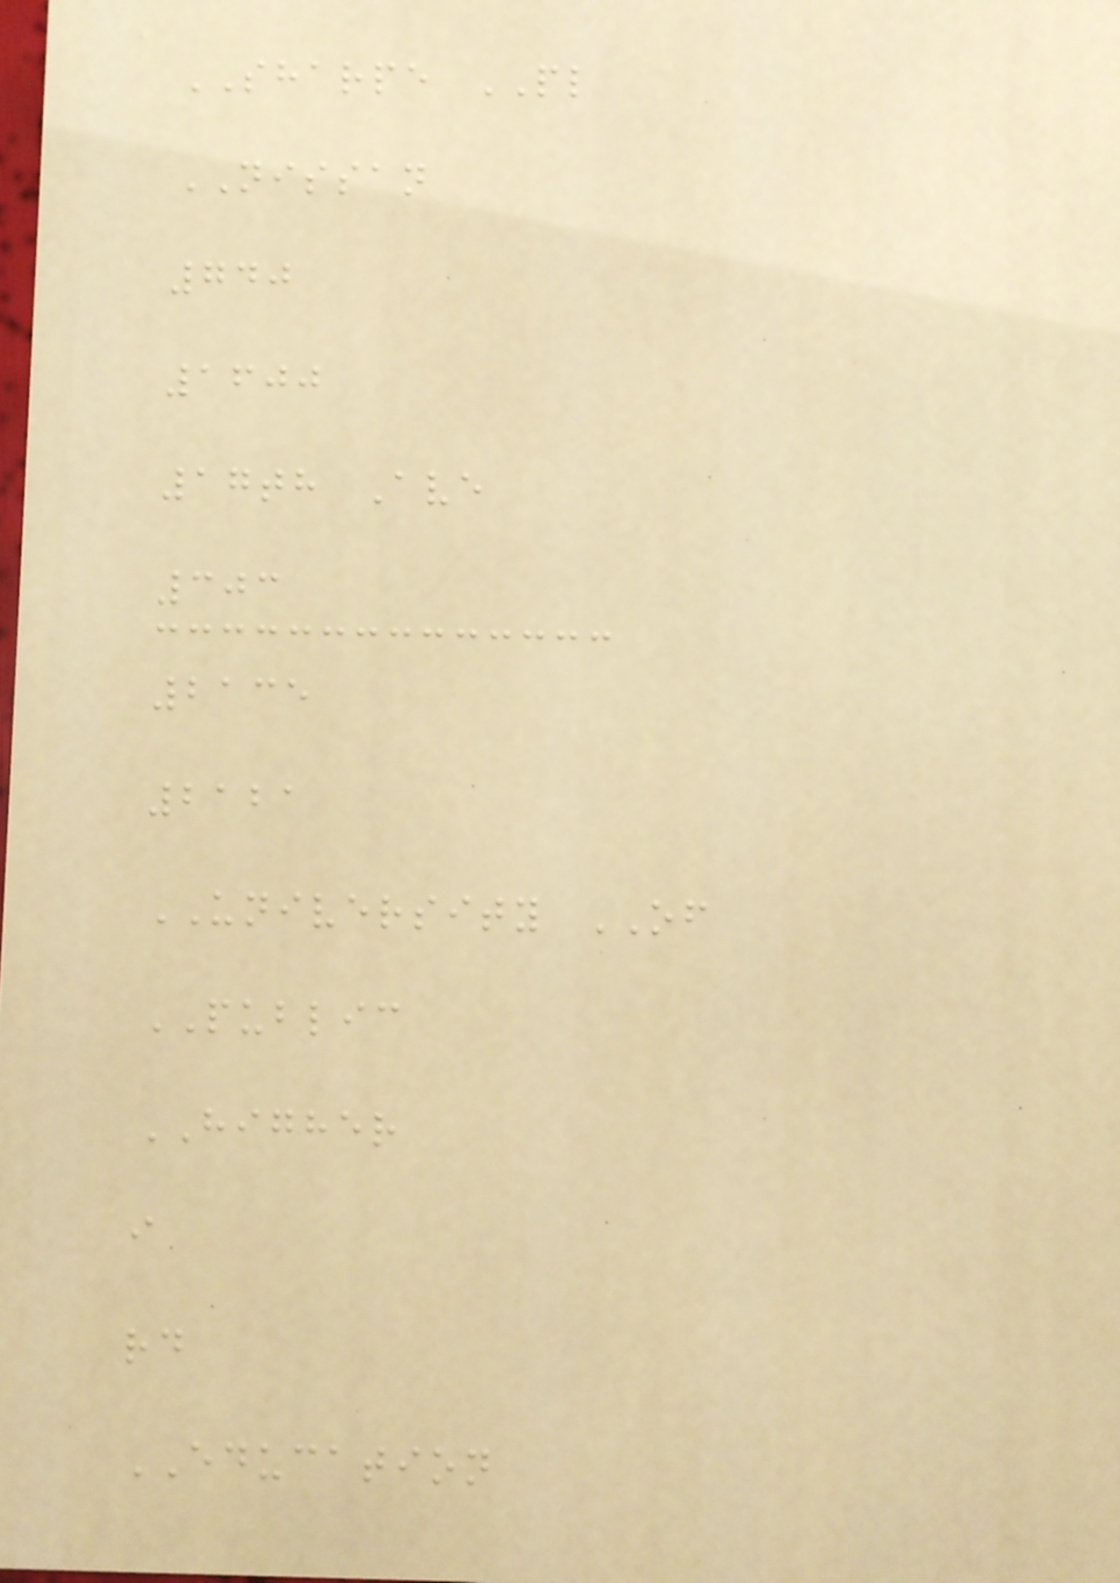SHARPE PL
NISSAN
740
1600
17th Ave
303
2135
2121
UNIVERSITY OF
PUBLIC
HIGHER
i
rd
EDUCATION
